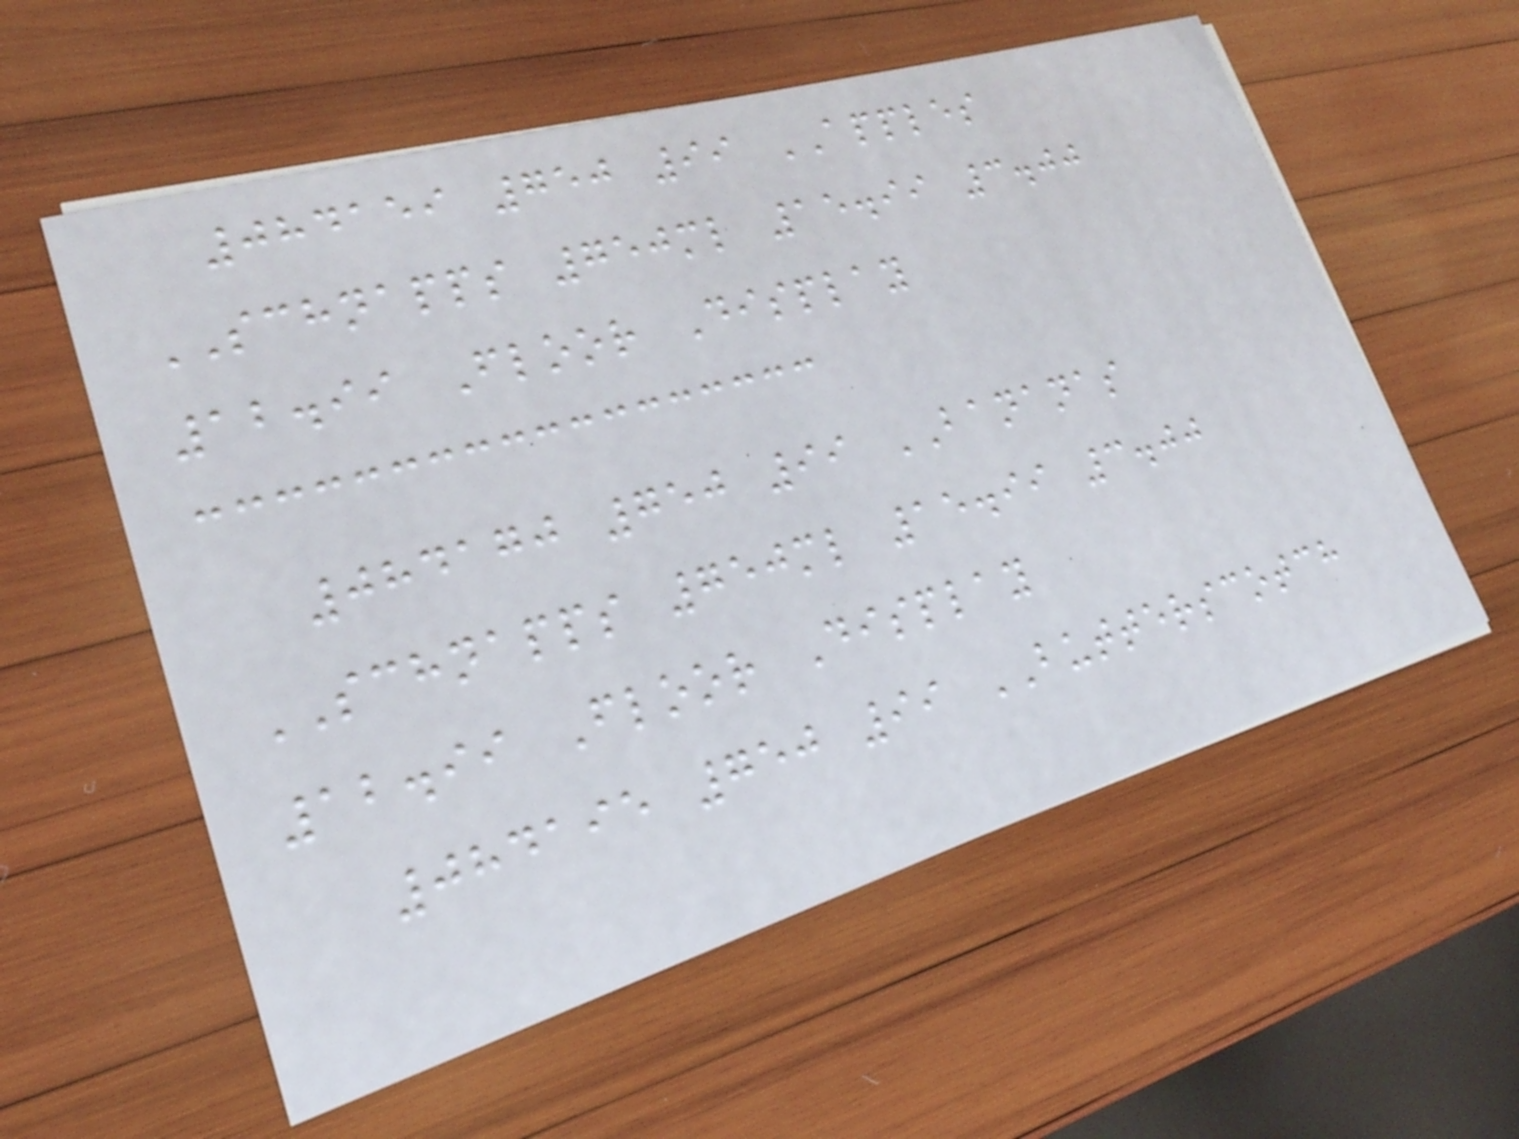084159 750 99 APPLES
SCHNAPPS 750ml 15.99 3.00
12.99 Floor Display
084170 750 99 BANANAS
SCHNAPPS 750ml 15.99 3.00
12.99 Floor Display
084195 750 99 BUTTERSCOTCH
